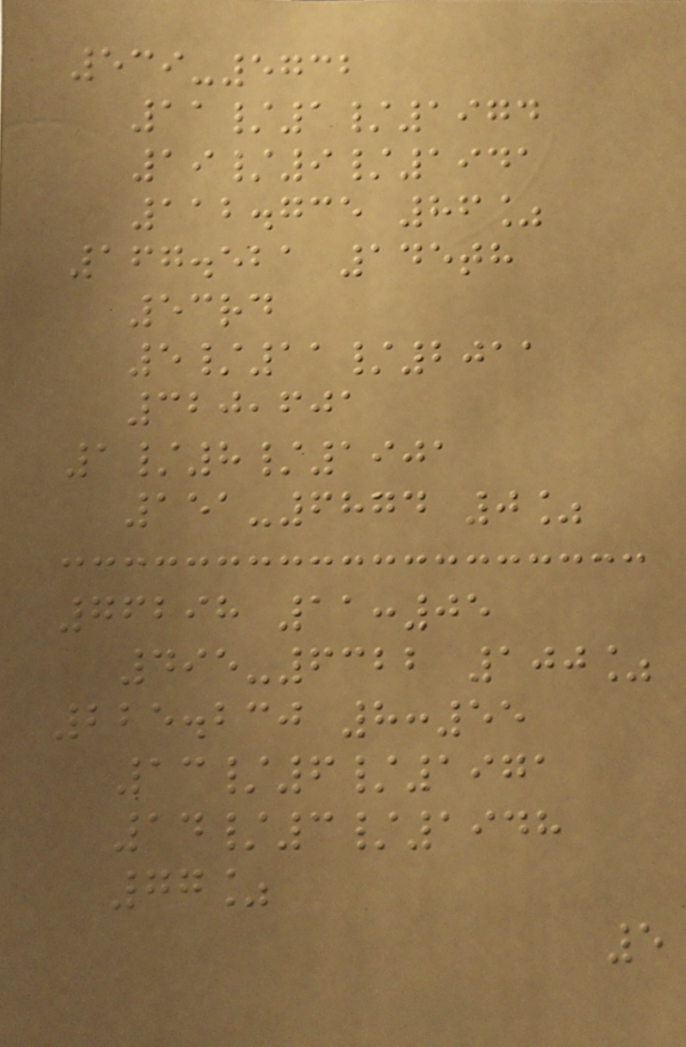539-5732
11/1/1974
19/9/1941
112.735 86%
167.521 145th
53rd
5/11/2011
320,601
1/8/1901
151-6874 0%
76298 11:05
495-6322 100%
225.230 8:55
13/6/1971
14/3/1948
77%
5
